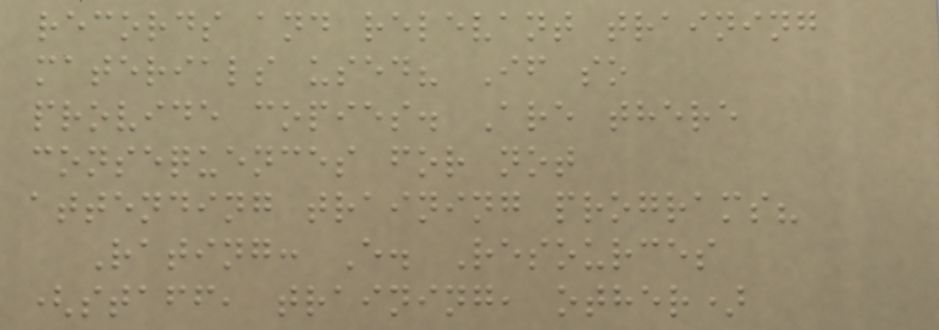records and relevant training
materials used? If so
provide copies. Are there
consequences for not
attending training programs?
Rating: E. Resources
(staff, training, other)
